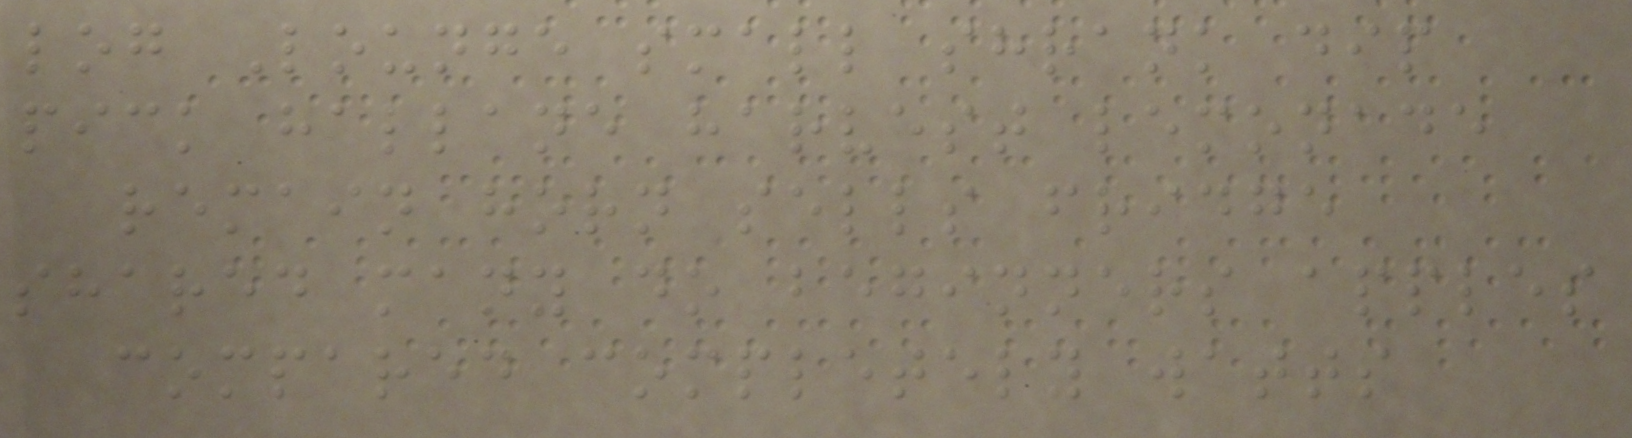log Lounge small shrank dip
pick hallane harvest lemonade
remain horn sells fridge
shared many do beginners apples
compared completely watts
